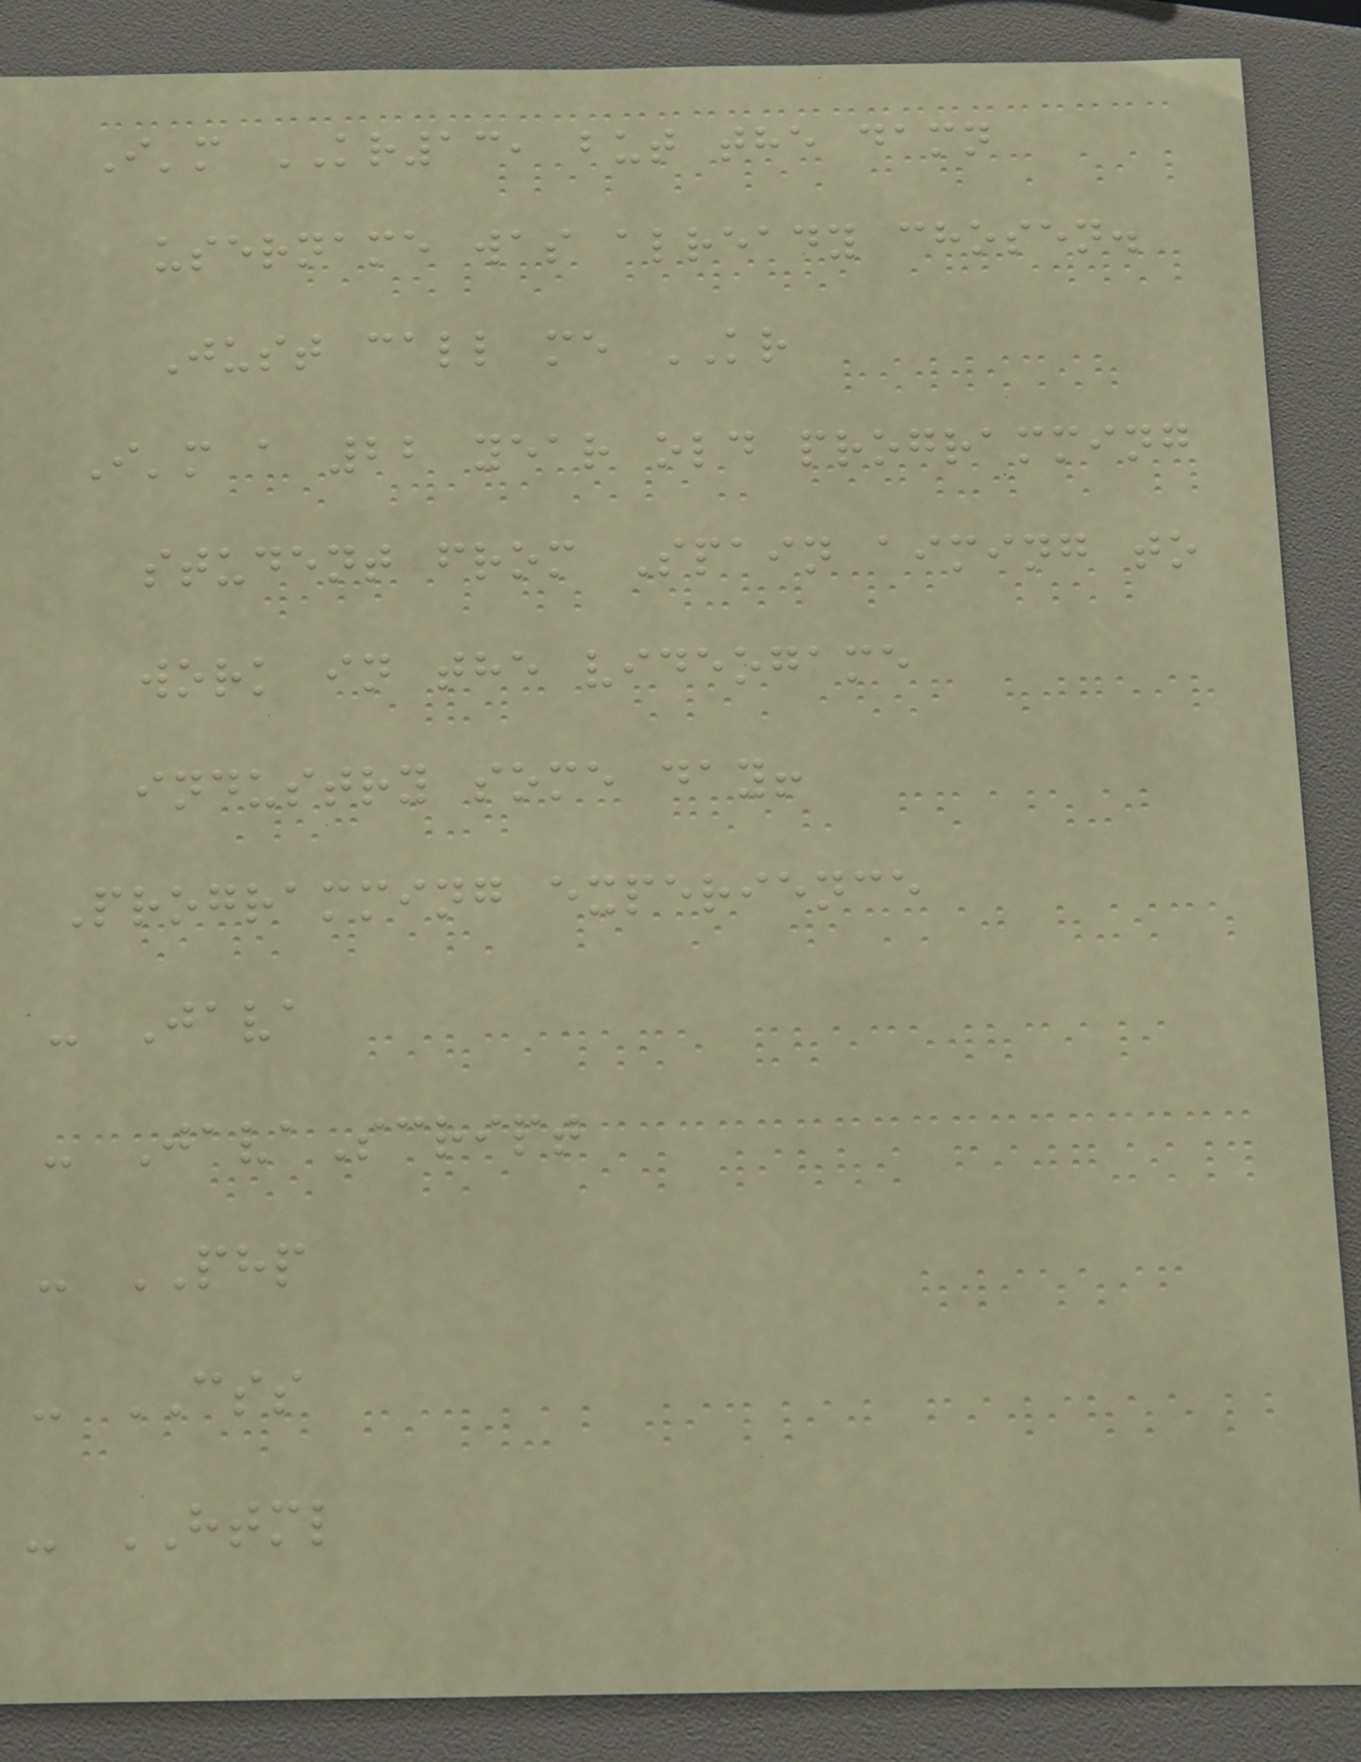I'm KR13, but the damn
username was already chosen.
Just call me KR
I'm a 22 year old programming
student from Spain aiming to
work in the videogame
industry some day!
Programming experience
- Java
- JavaScript
- PHP
- CSS
- HTML
